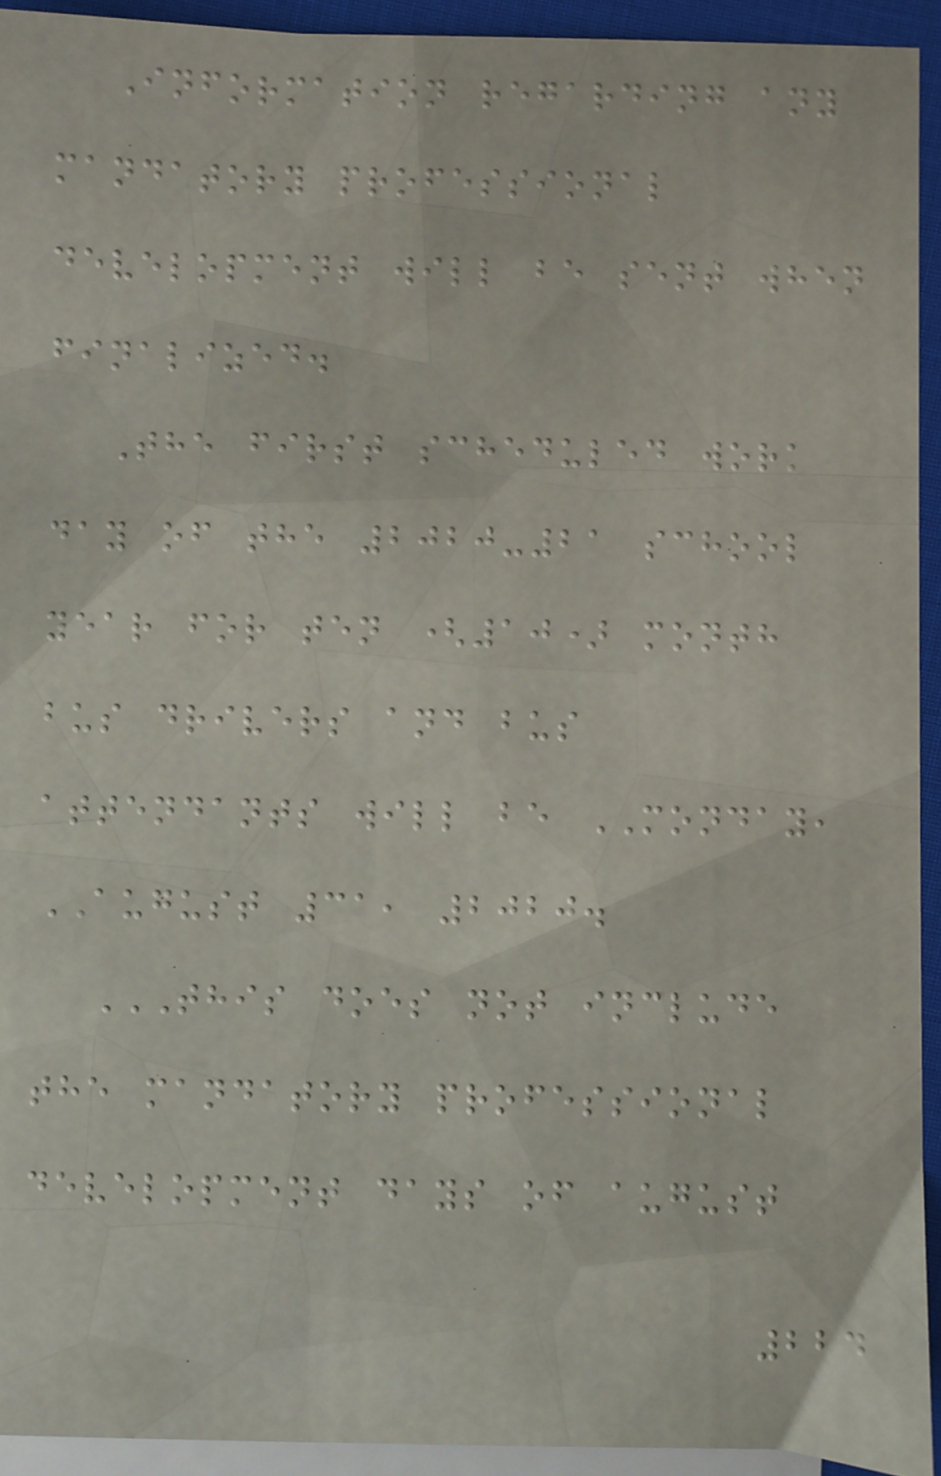Information regarding any
mandatory professional
development will be sent when
finalized.
The first scheduled work
day of the 2020-21 school
year for ten (10) month
bus drivers and bus
attendants will be MONDAY,
AUGUST 31, 2020.
THIS DOES NOT INCLUDE
THE MANDATORY PROFESSIONAL
DEVELOPMENT DAYS OF AUGUST
224
